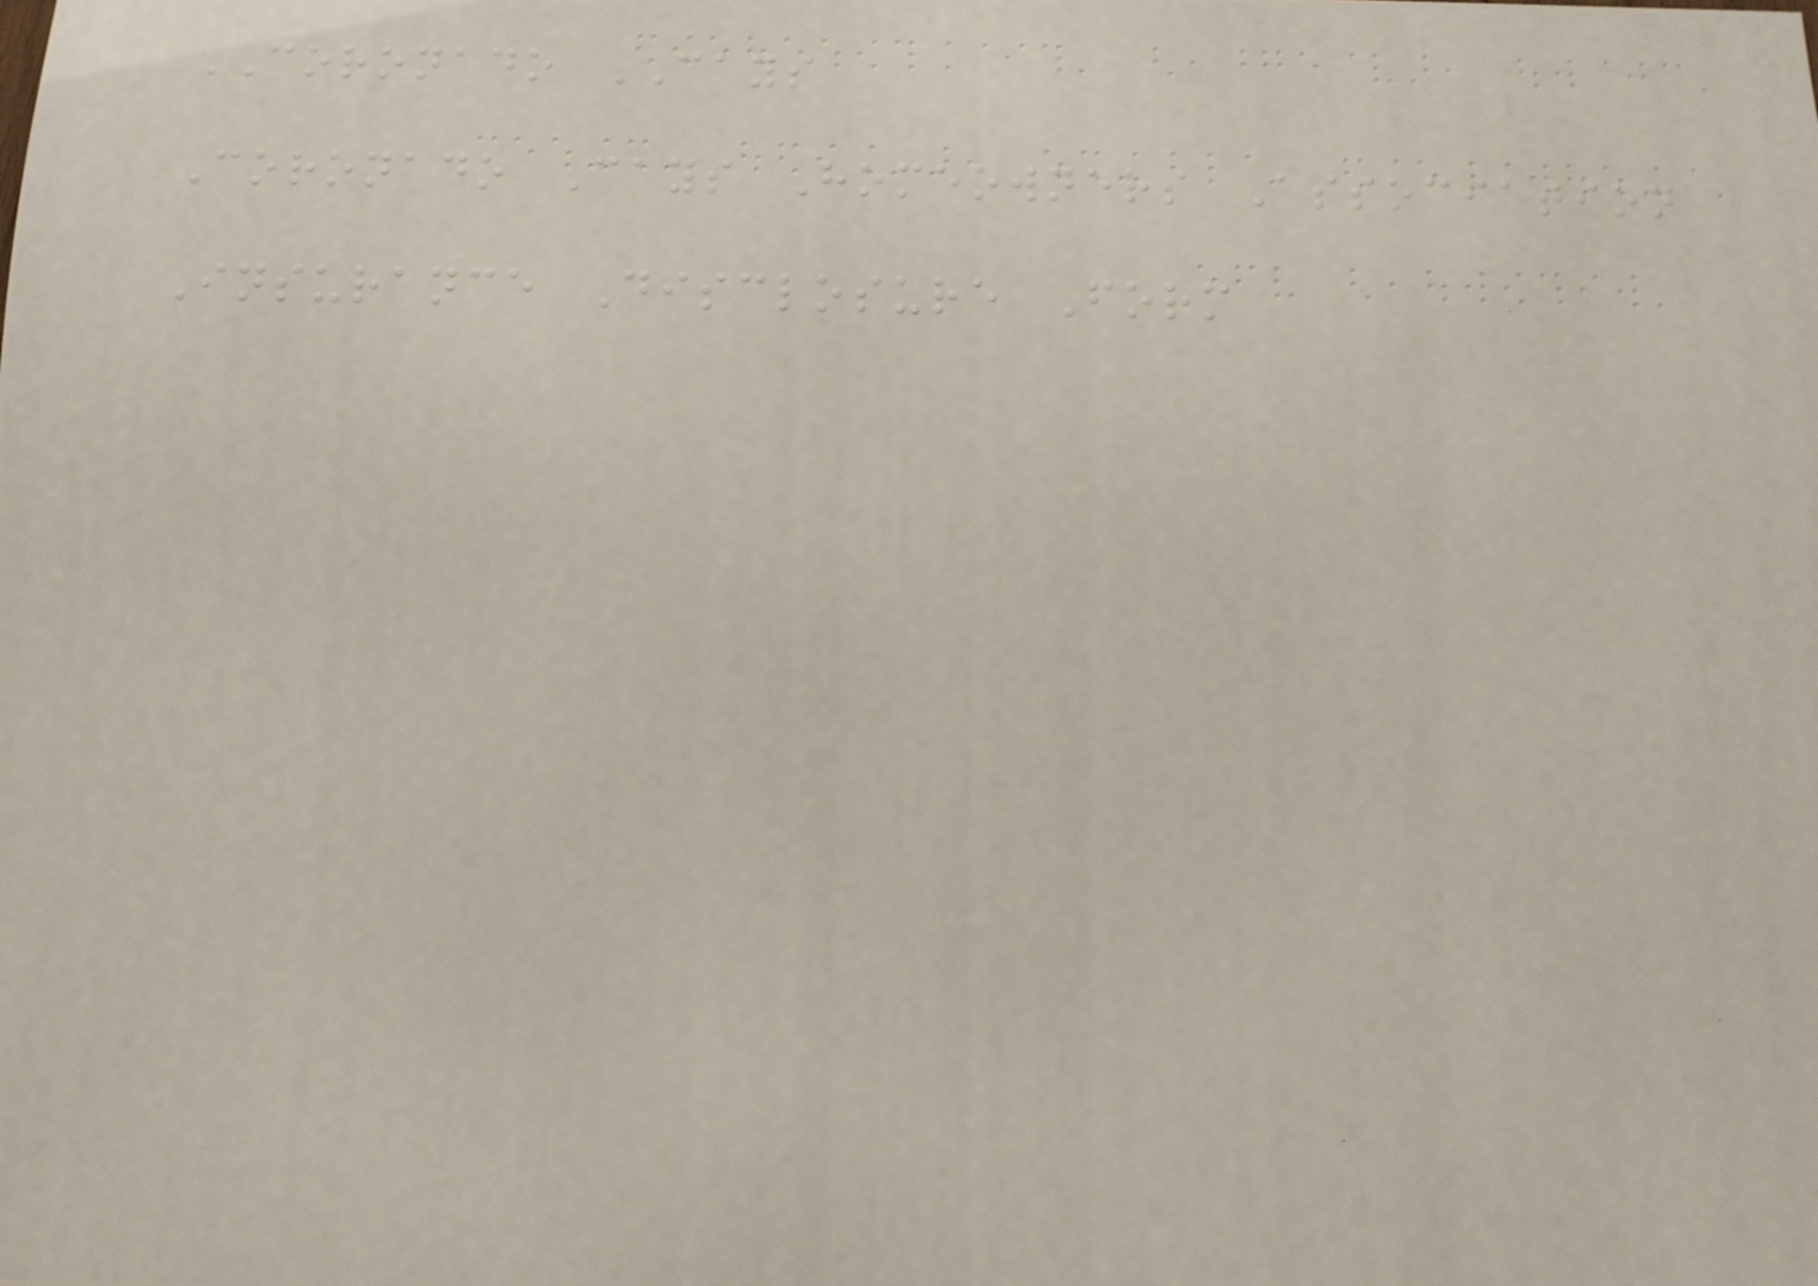CORONADO CAYS
Coronado Cays Homeowners Association
Insurance Disclosure Form
